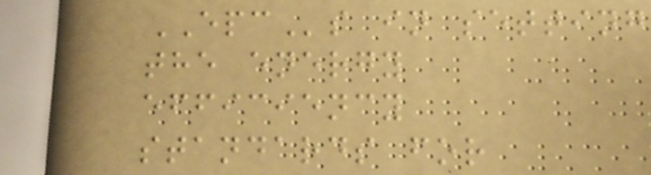EPCs in setting
the energy
efficiency
standards for
